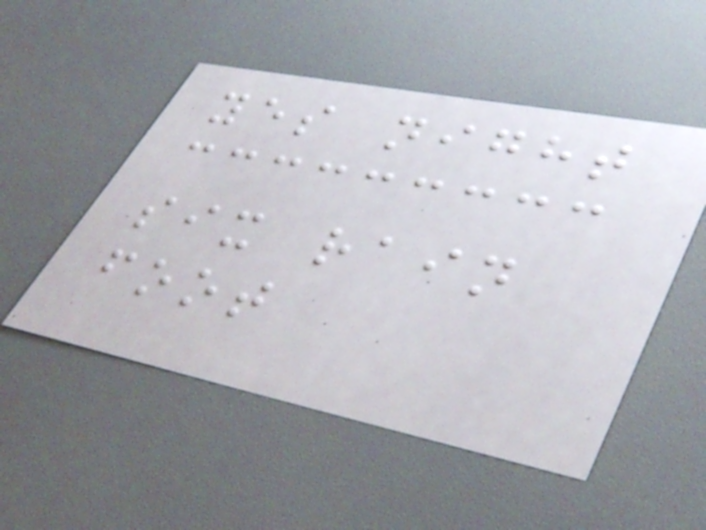yes night
six rain
foot
